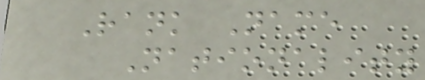Rank Name
Nationality
